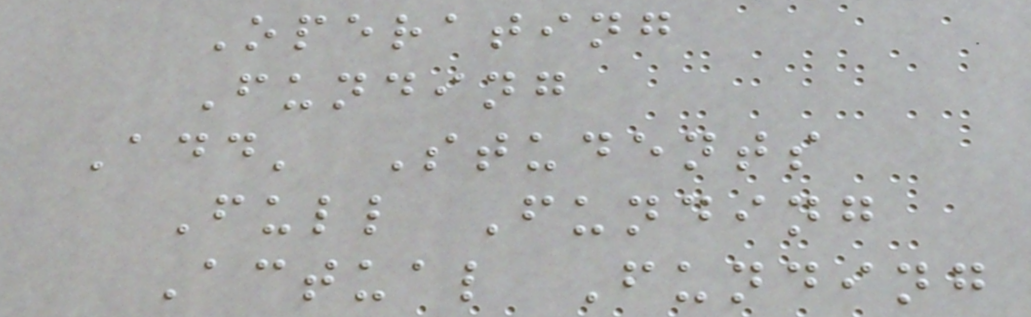Operating
Funding
Add' Students
Full Funding
Actual Funding
